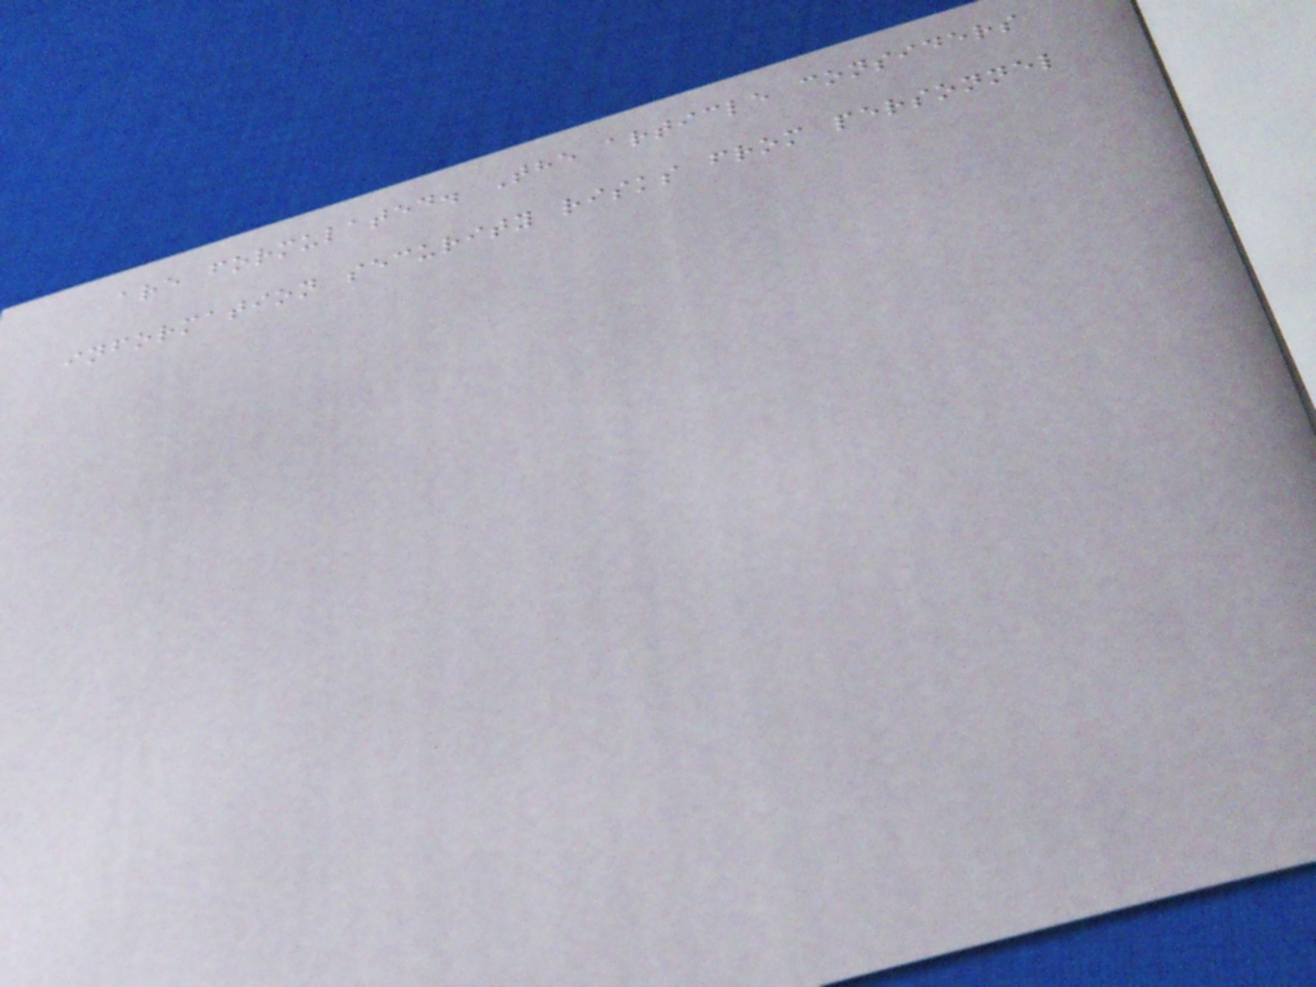are formulated. The article considers
information security risks from personnel
